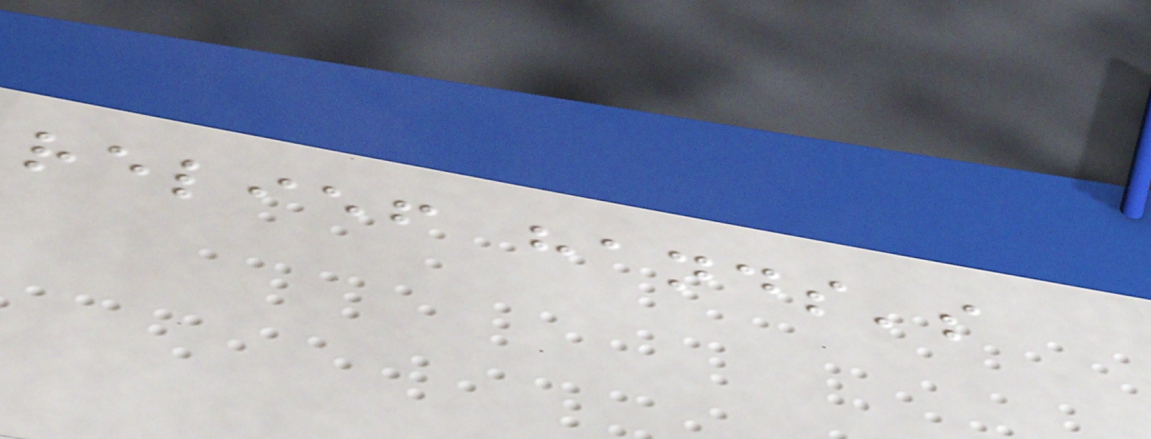relief hands's
